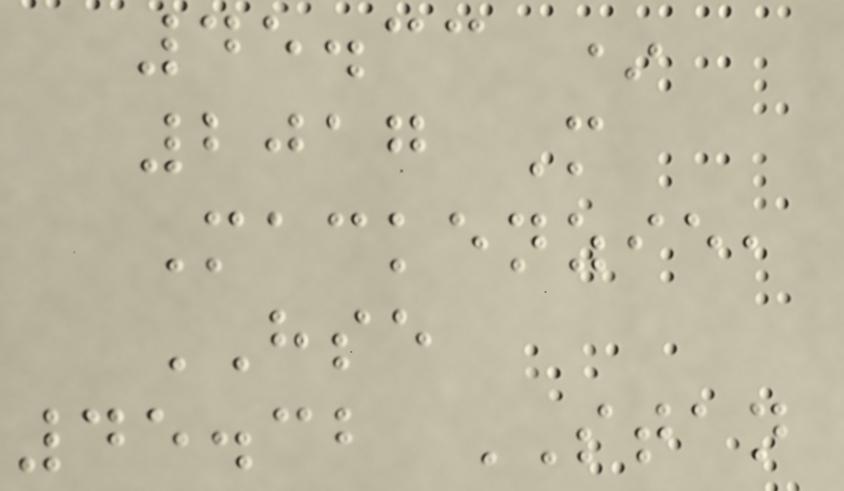45.33 *
2017 M
Mackenzie,
HSE
45.32 STAN
